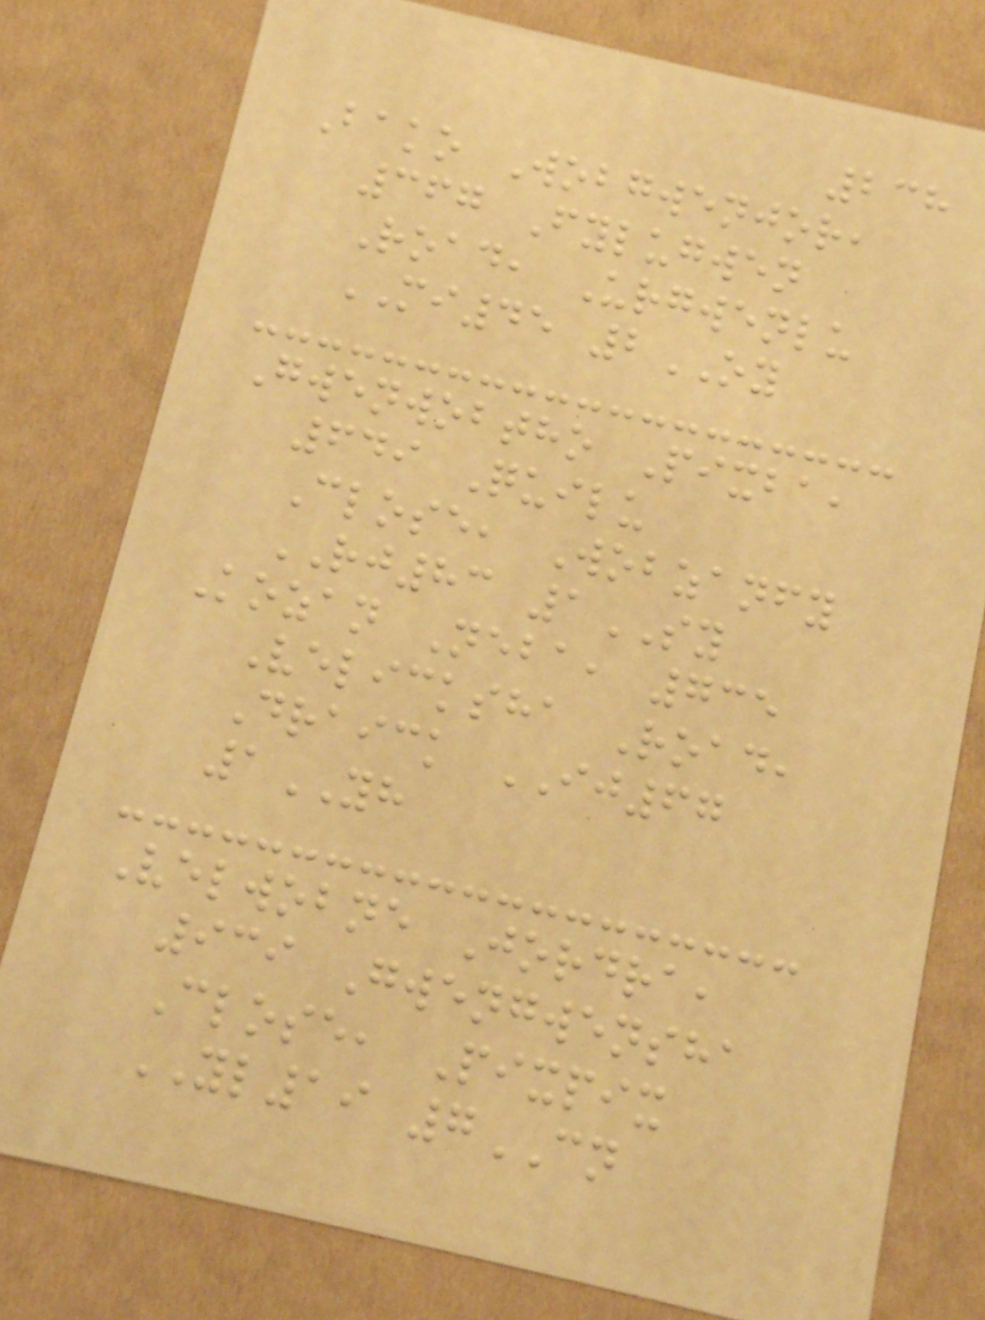238
Bako Wobgwenjor,
367 Fylugwen
Road, Urgwenlu
MI45 2OY
Gwenwobtho Pixba,
649 Quilu
Close, Wobzanfy
RJ83 1SY
Kozan Neba, 735
Velicksha Road,
Draick IJ67
1YH
Velwobne Jordra,
939 Gwengwensha
Close, Pixpix
YL19 7CN
